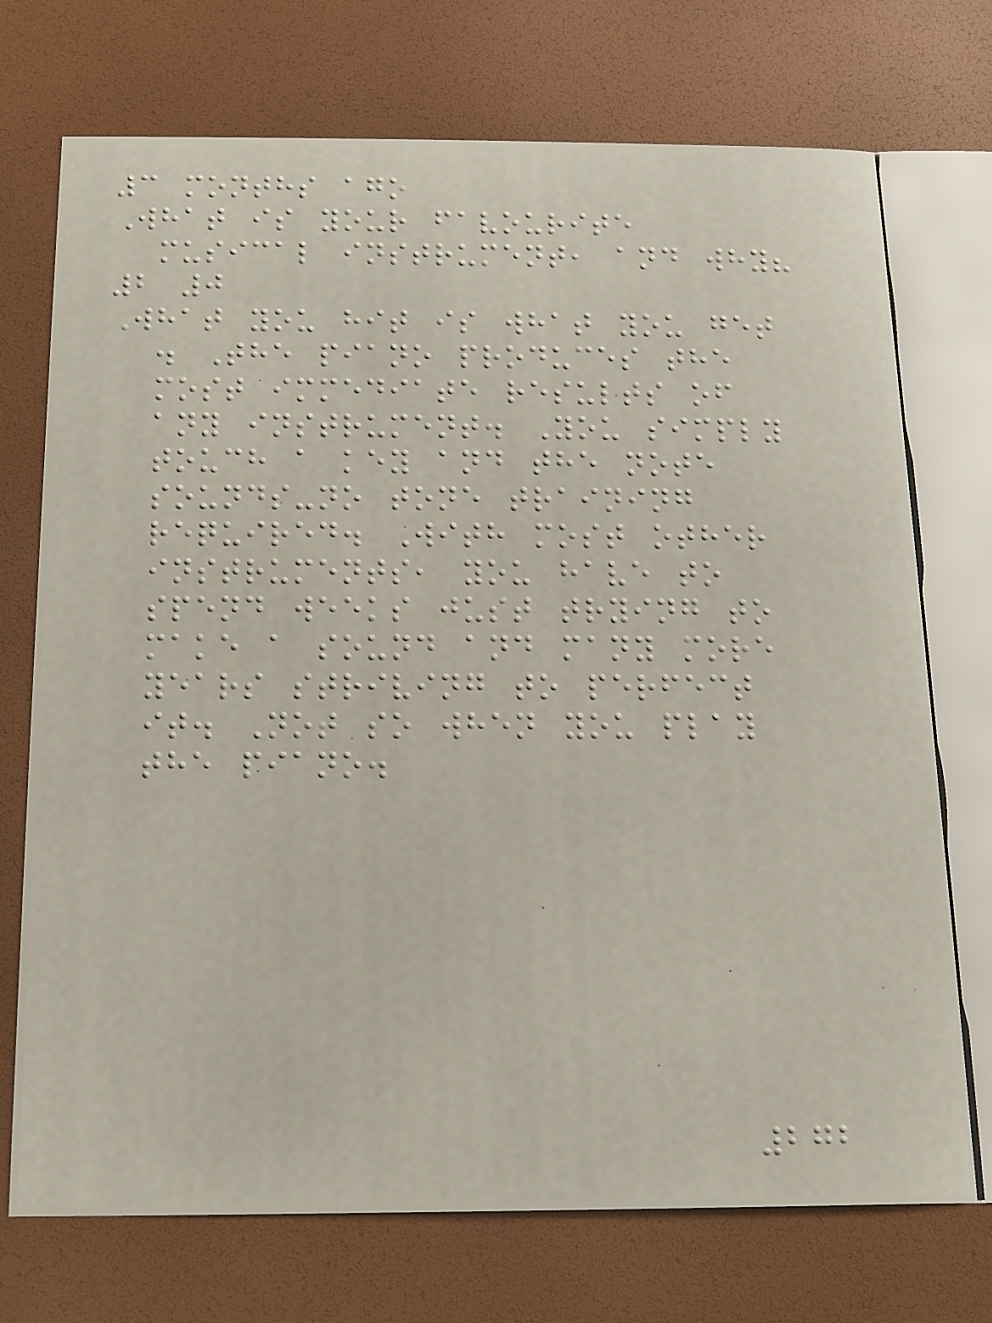3 months ago
What is your favourite
musical instrument, and why?
2 0
What you hit is what you get
. The piano produces the
most immediate results of
any instrument. You simply
touch a key and the note
sounds-no tone training
required. With most other
instruments, you have to
spend weeks just trying to
make a sound and many more
years striving to perfect
it. Not so when you play
the piano.
272
